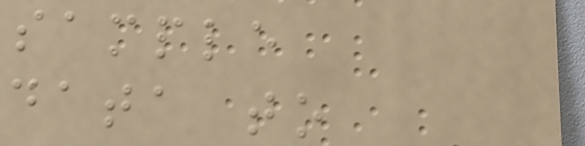sample
data to
